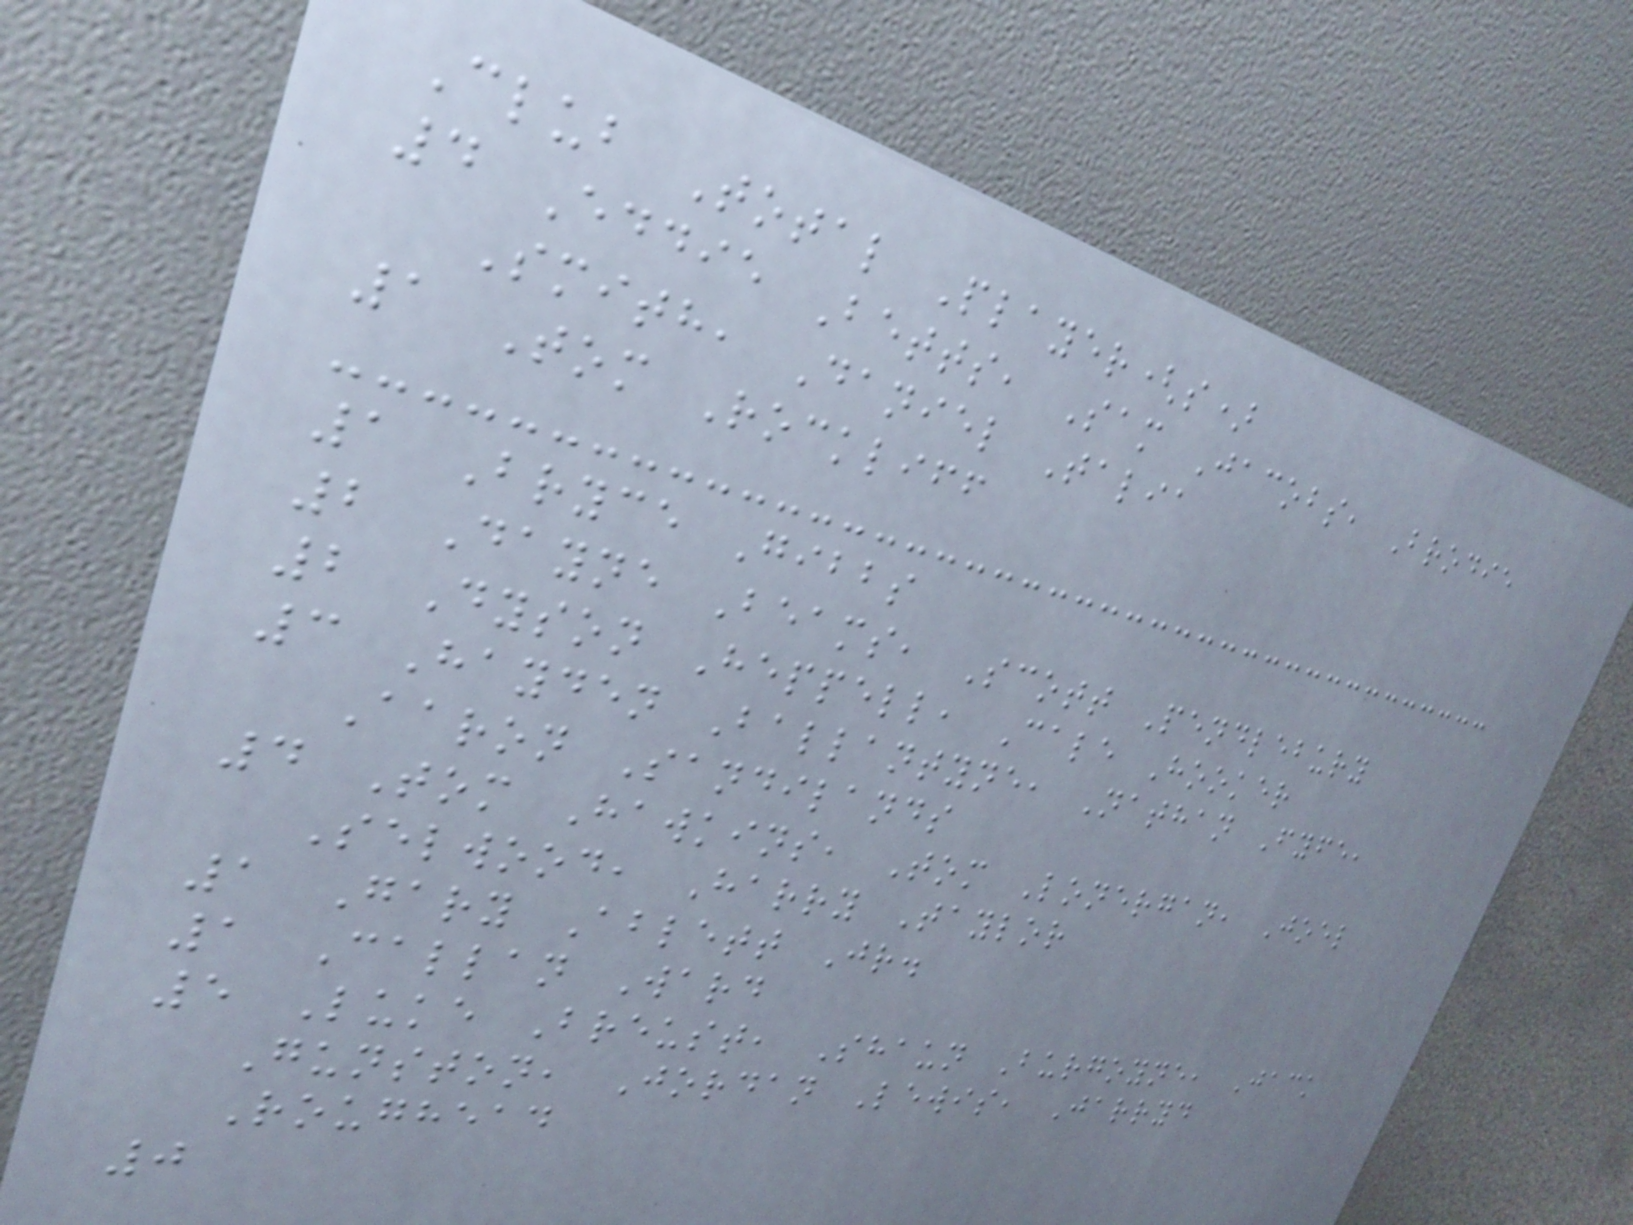Club Total Player(s)
4 Eddie Betts, Sam Jacobs, Brodie
Smith, Daniel Talia
1 Tom Rockliff
1 Bryce Gibbs
2 Dayne Beams, Scott Pendlebury
2 Dyson Heppell, Cale Hooker
3 Hayden Ballantyne, Nathan Fyfe,
Aaron Sandilands
4 Tom Hawkins, Tom Lonergan, Joel
Selwood, Harry Taylor
1 Gary Ablett Jr.
1 Callan Ward
5 Luke Breust, Shaun Burgoyne, Jack
Gunston, Jordan Lewis, Jarryd
Roughead
0
